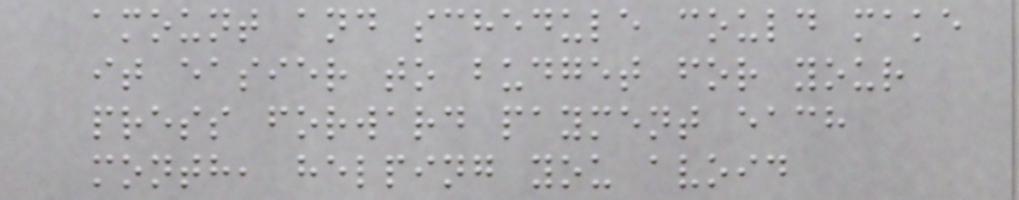amount and schedule could make
it easier to budget for your
press forward payment each
month, helping you avoid
